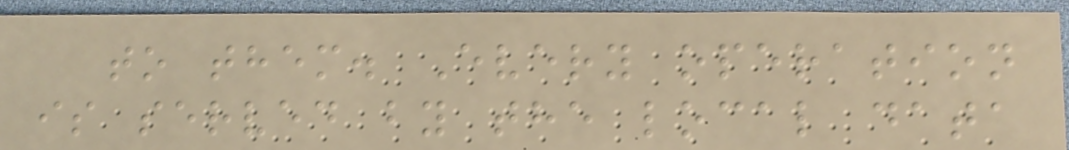to them. Every operation
is served by the local data
